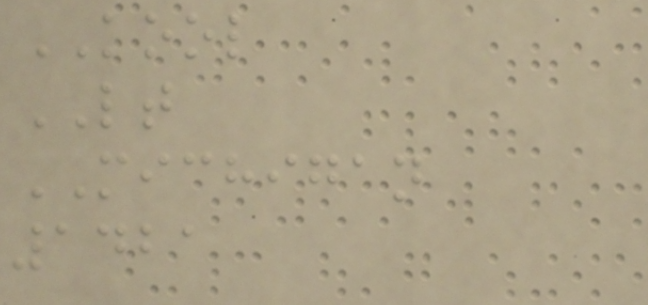KOOL
LT
MICHIGAN
1421
